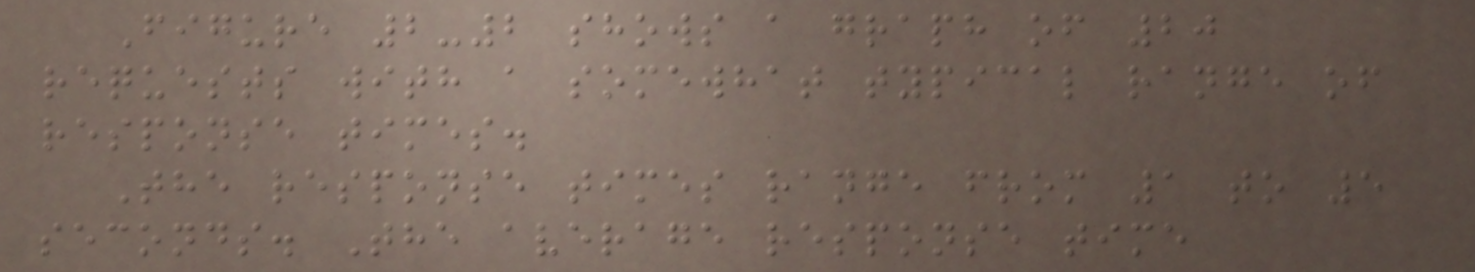Figure 2-2 shows a graph of 20
requests with a somewhat typical range of
response times.
The response times range from 1 to 5
seconds. The average response time
